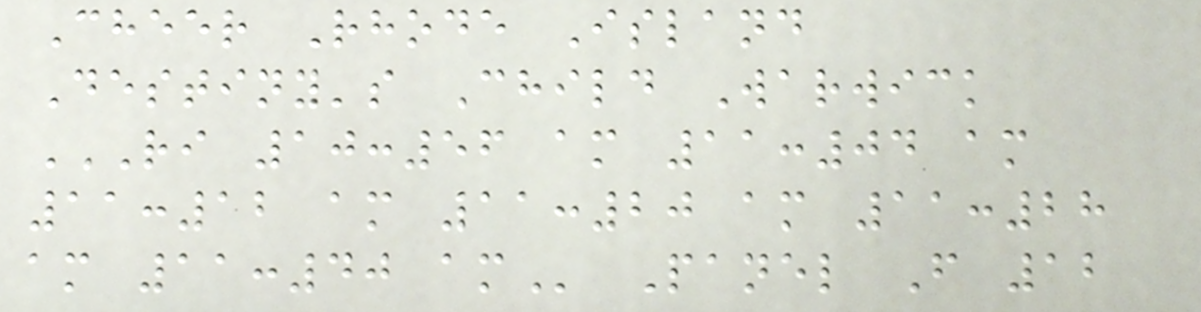Cheer Rhode Island
Destiny's Child Warwick
RI 10:56 AM 11:04 AM
11:12 AM 11:20 AM 11:28
AM 11:40 AM Panel F 12
